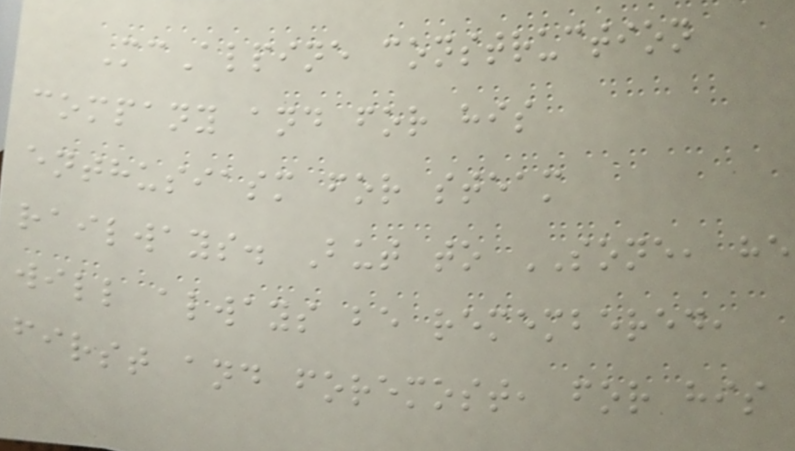McAlpine construction
company and for his
enthusiasm for steam
railways. But to SONE, he
will always be remembered,
first and foremost, for his
